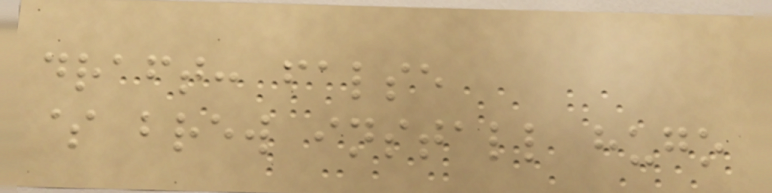draft: false
$ brew install hugo
